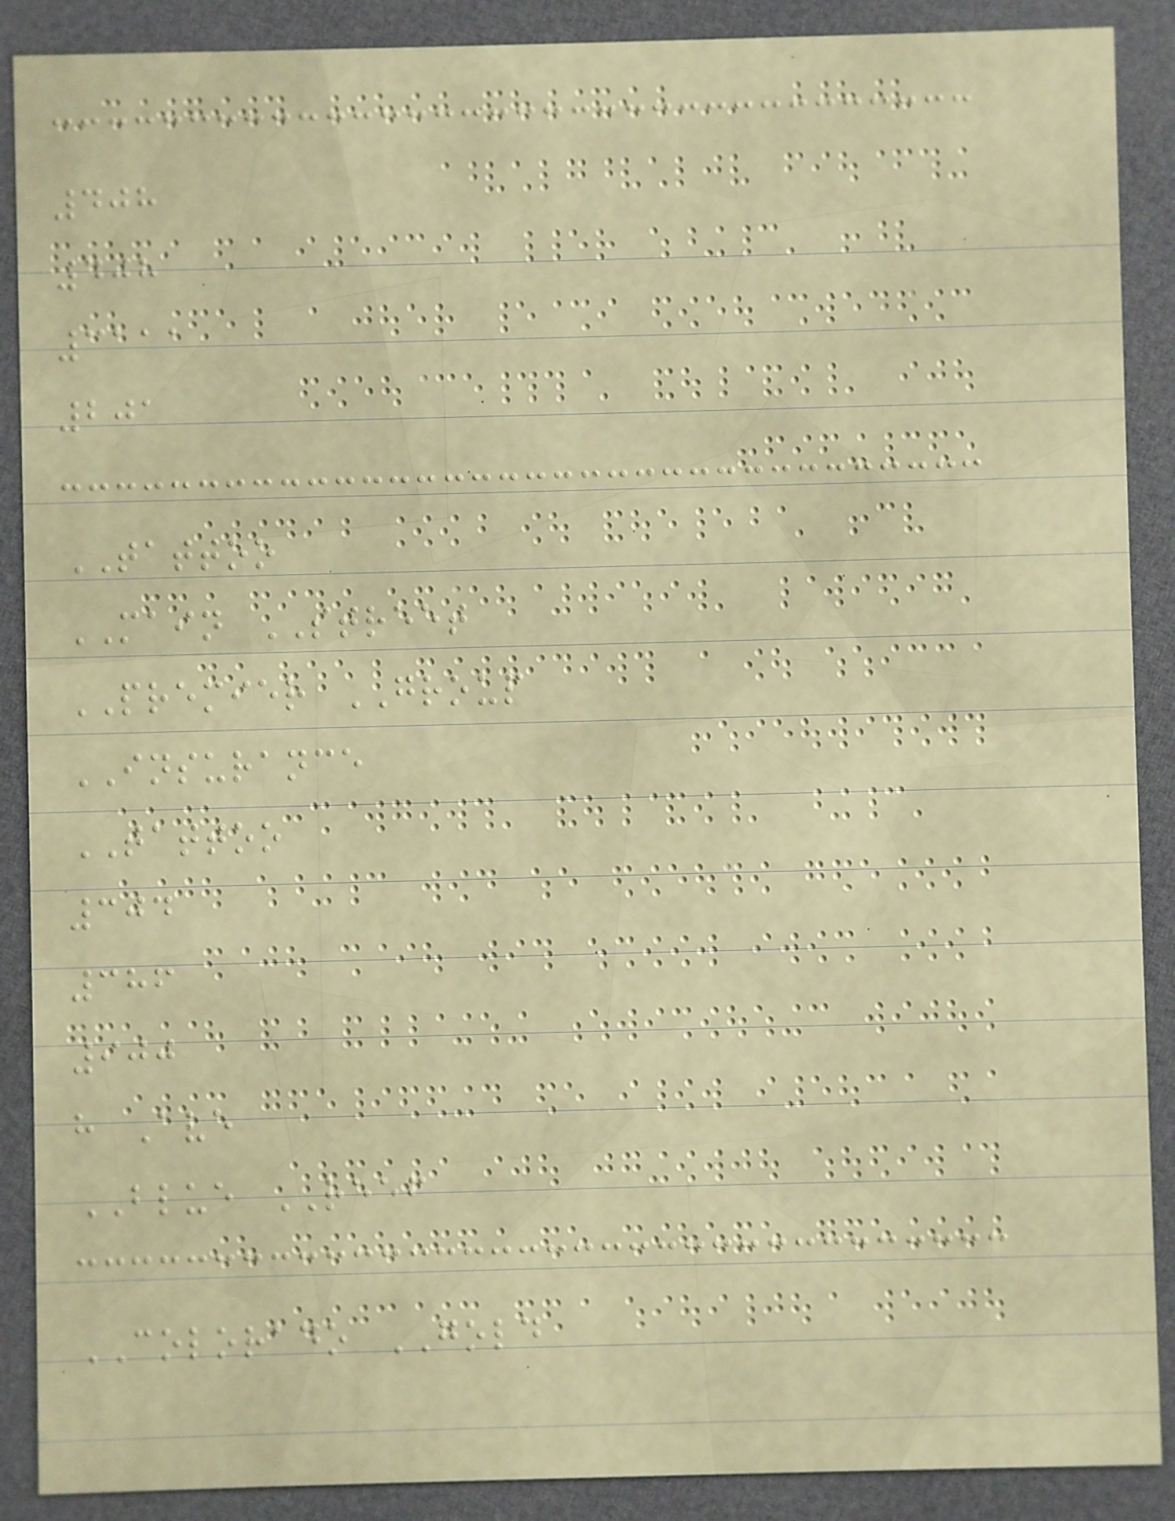408
408
3111
201
TATTOO
MAIN STREET
PREMIER GROUP
INSURANCE
TATTOO
304
386
900
h Ave
BLUE REEF
COLORADO GOLD
